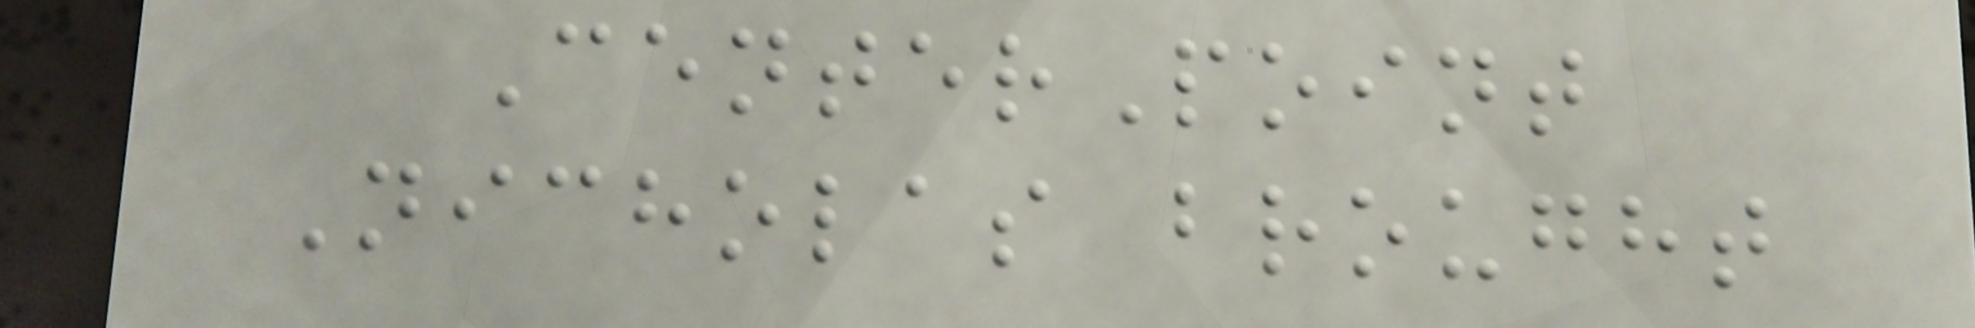CenterPoint
Nicholas brought
